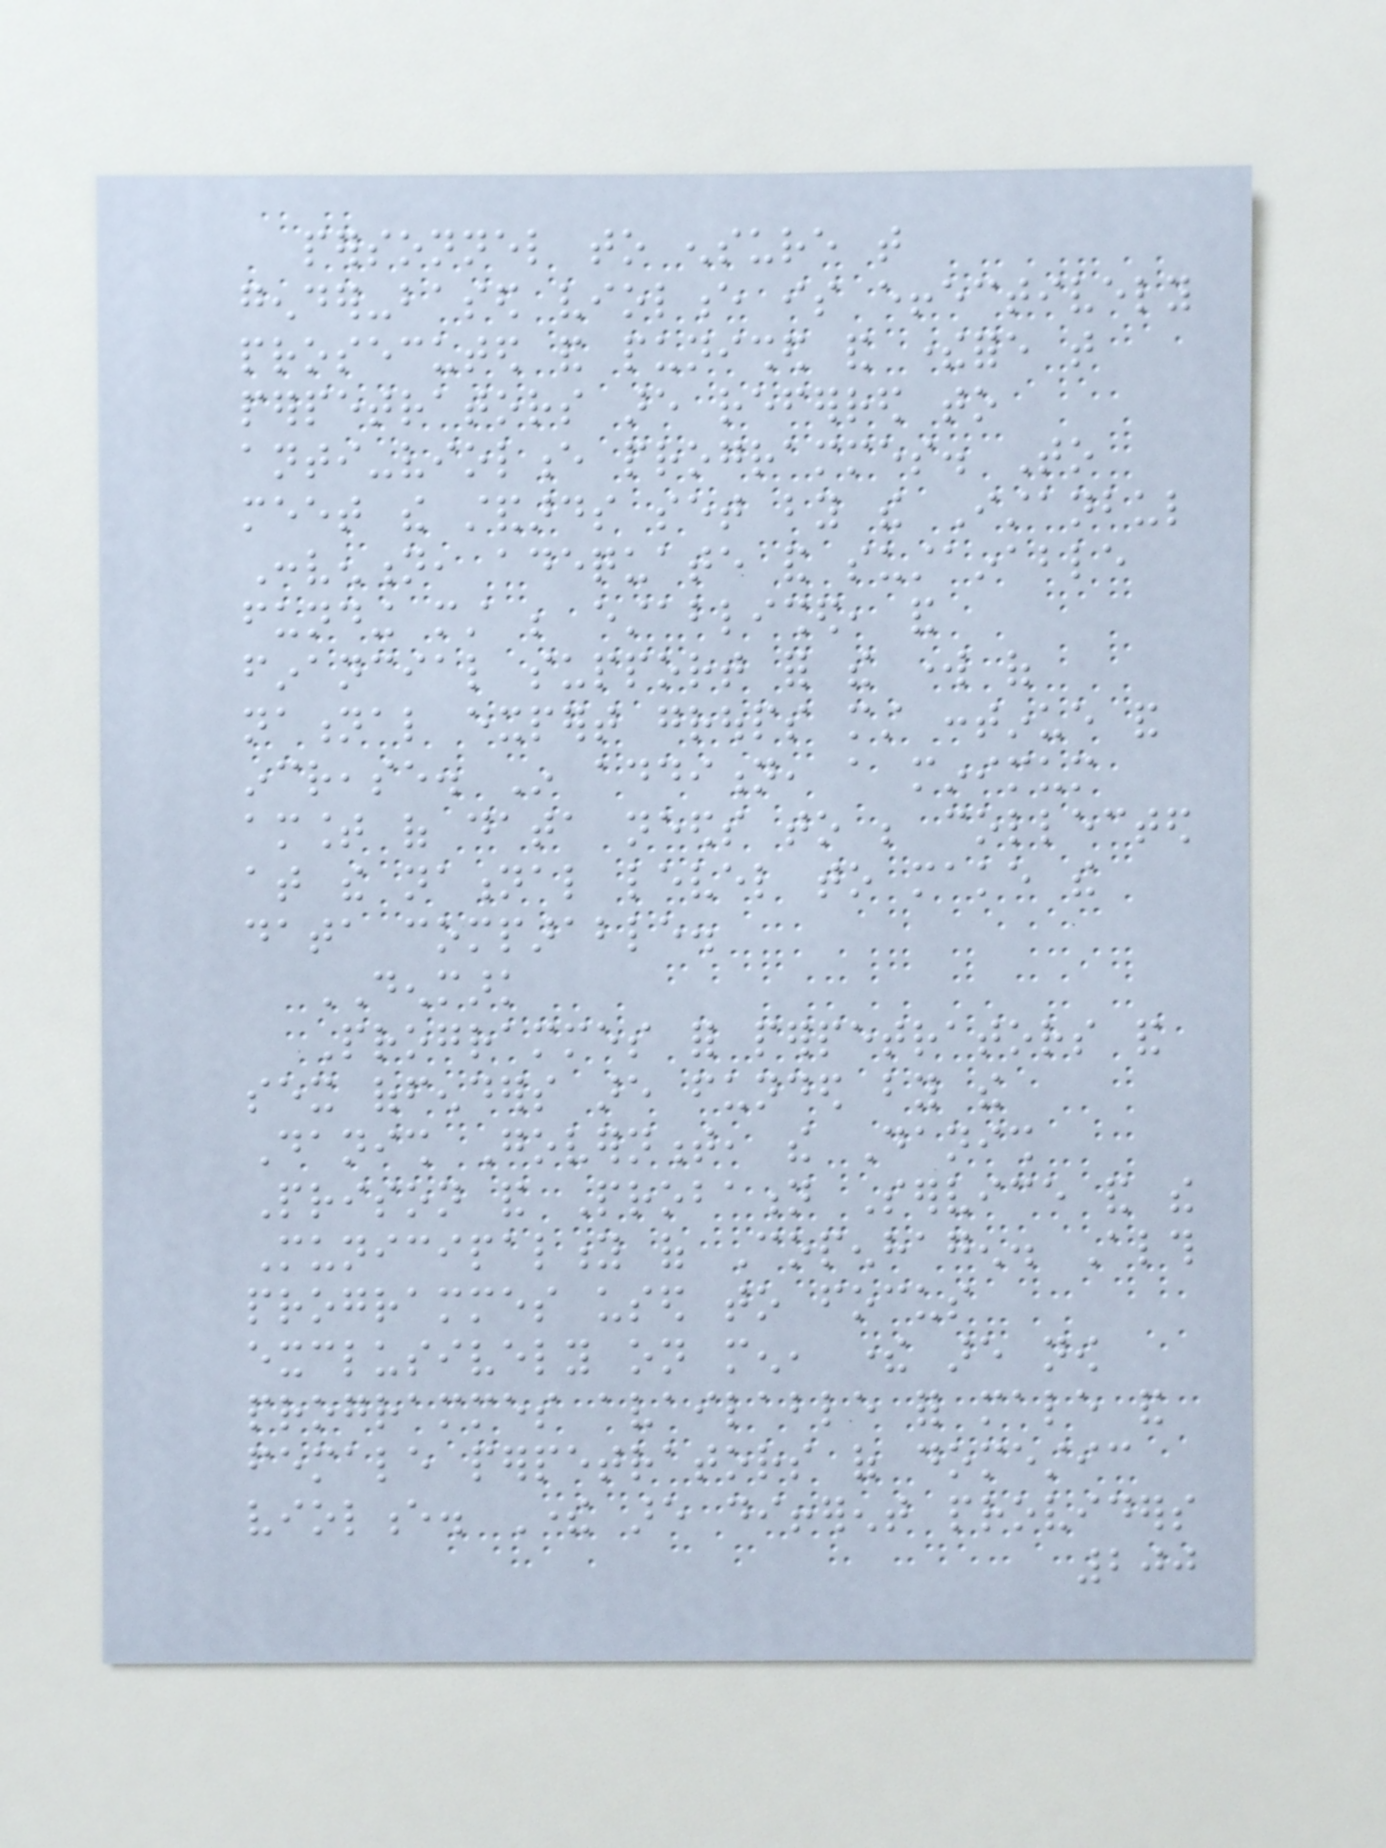personnel to ensure that
gender-based violence is effectively
prosecuted and punished and therefore that
perpetrators are referred to
anti-violence programmes. To
meet the standards set by the Istanbul
Convention, adequate and sustainable
funding must be established, and
financial support for the work of
national expert groups must continue and
increase. In addition, a minimum
amount of data needs to be collected
at the national level to make the
data comparable.
DENMARK
Programmes for perpetrators and
sex offenders are funded by the
Danish Government, the Danish
Prison and Probation Service and the
Municipality of Copenhagen. Although
programmes used to focus
exclusively on men, there are now
programmes available for male and
female perpetrators of domestic
violence. There are different providers
200
